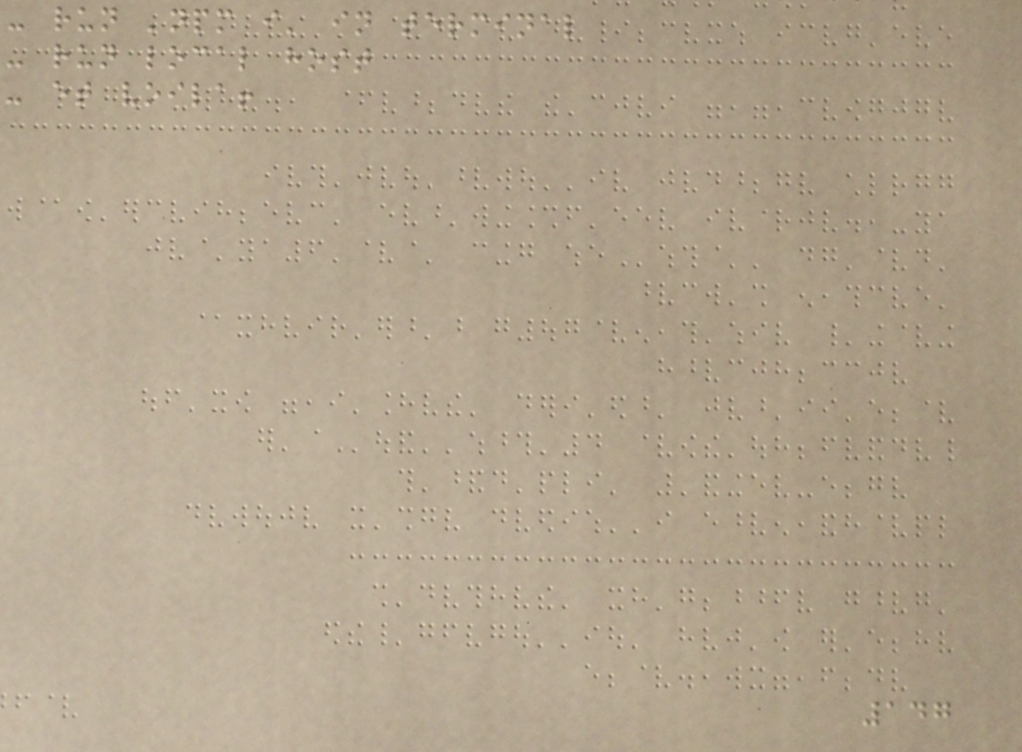- run 'npm i' in terminal
- run local host
- et voila!
147
